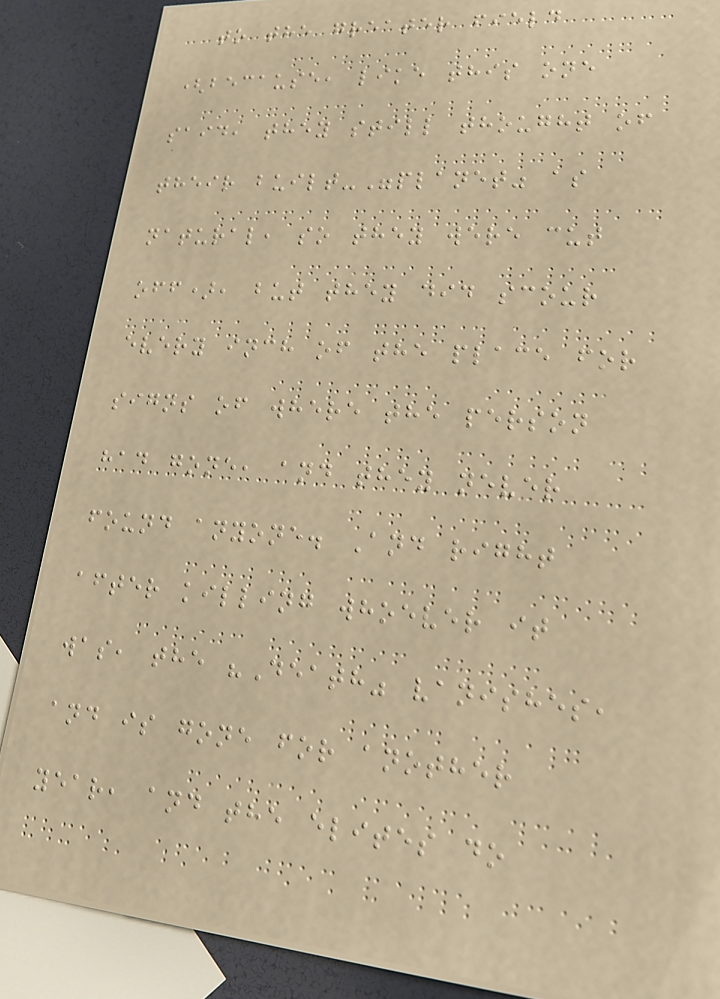to the greater field
(because, like this one
said, they still thought of
their built-"planet" as
natural, so they were cut
off), but they did scour
every inch of the place for
signs of where the person
had gone, and they never
found anyone. And right
after killing whoever it
was, the "Death" vanishes,
and is gone for another
year, and the elites do
